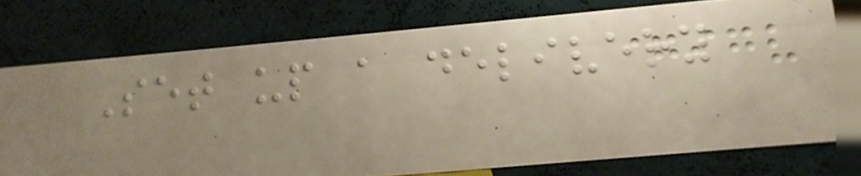Set up a delivery
